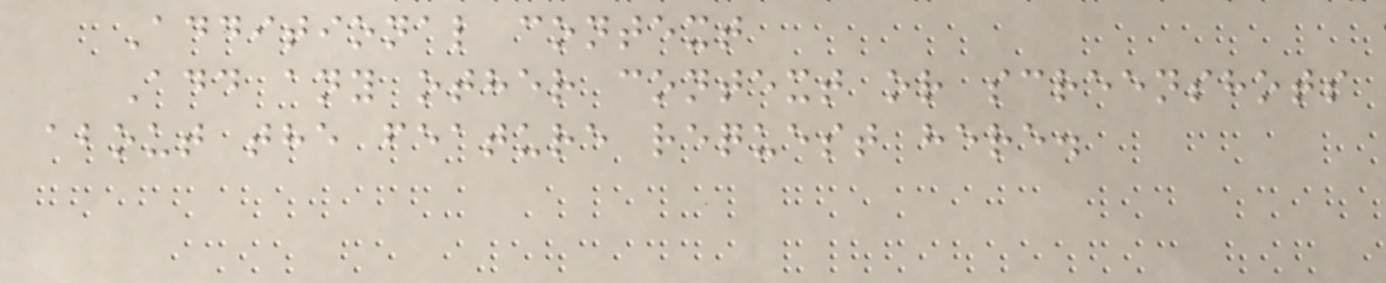Additional context
Add any other context or screenshots
about the feature request here.
